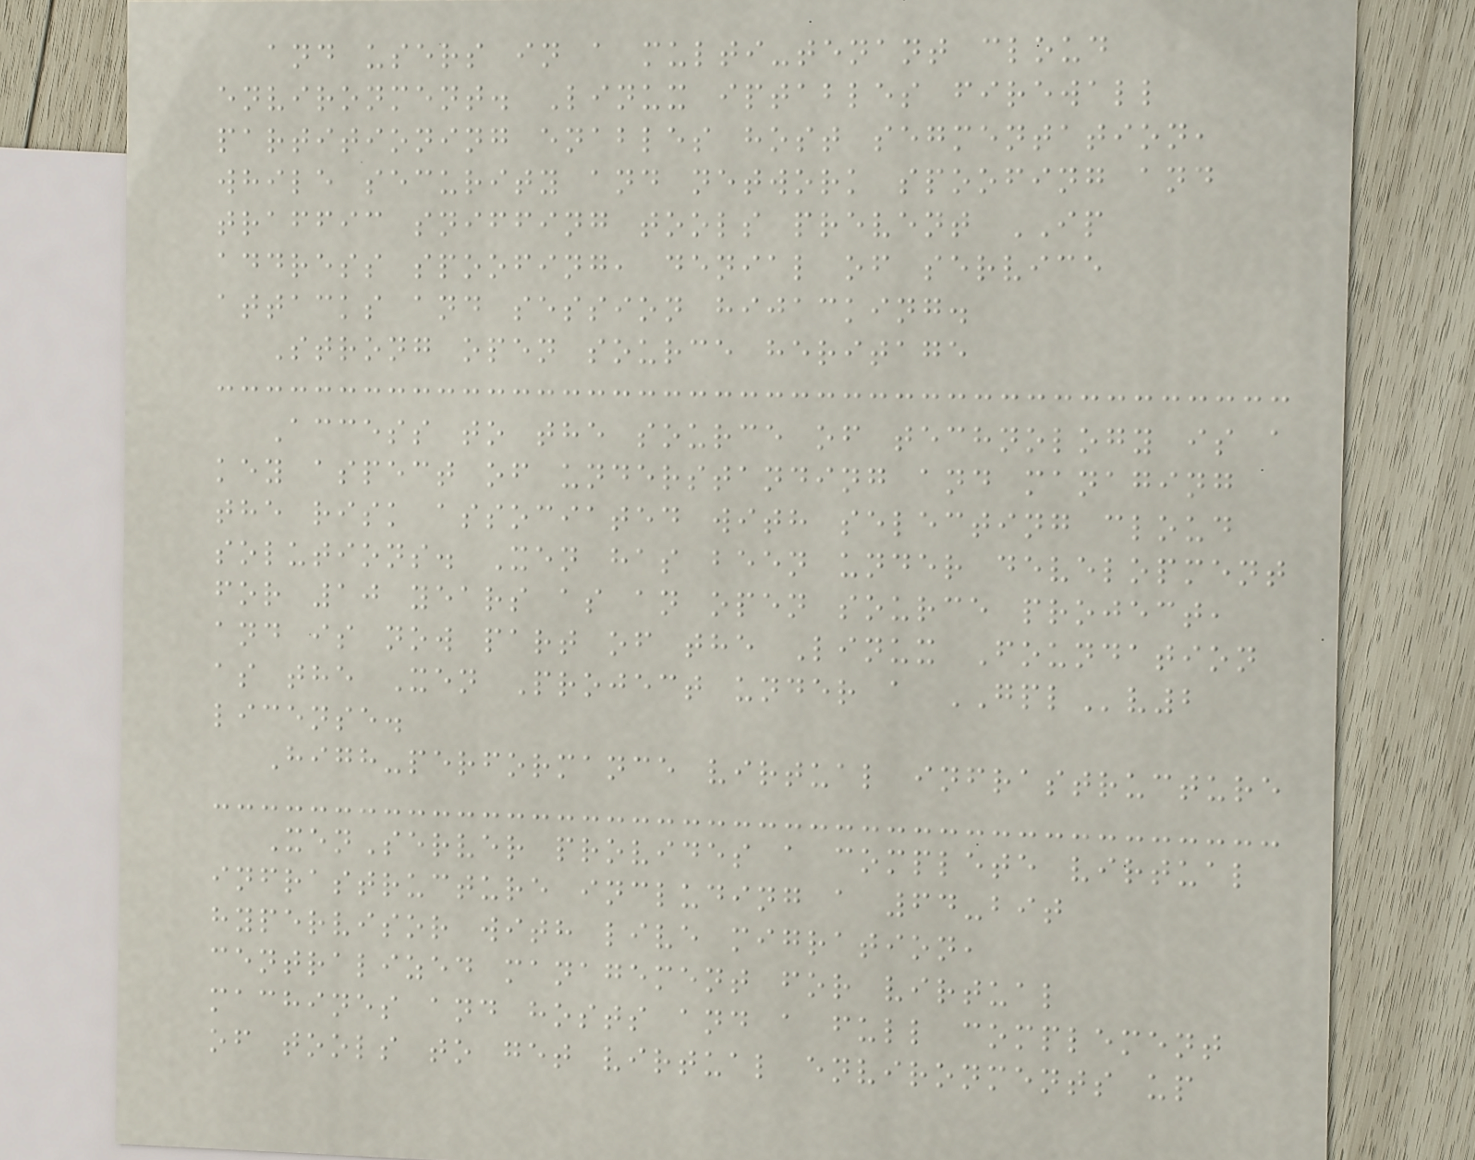and users in a multi-tenant cloud
environment. Linux iptables firewall
partitioning enables host segmentation,
while security and network spoofing and
traffic sniffing tools prevent IP
address spoofing, denial of service
attacks and session hijacking.
Strong open source heritage
Access to the source of technology is a
key aspect of understanding and managing
the risk associated with selecting cloud
solutions. Xen has been under development
for 10 years as an open source project,
and is now part of the Linux Foundation
as the Xen Project under a GPLv2
license.
High-performance virtual infrastructure
XenServer provides a complete virtual
infrastructure including a 64-bit
hypervisor with live migration,
centralized management for virtual
machines and hosts and a full complement
of tools to get virtual environments up
